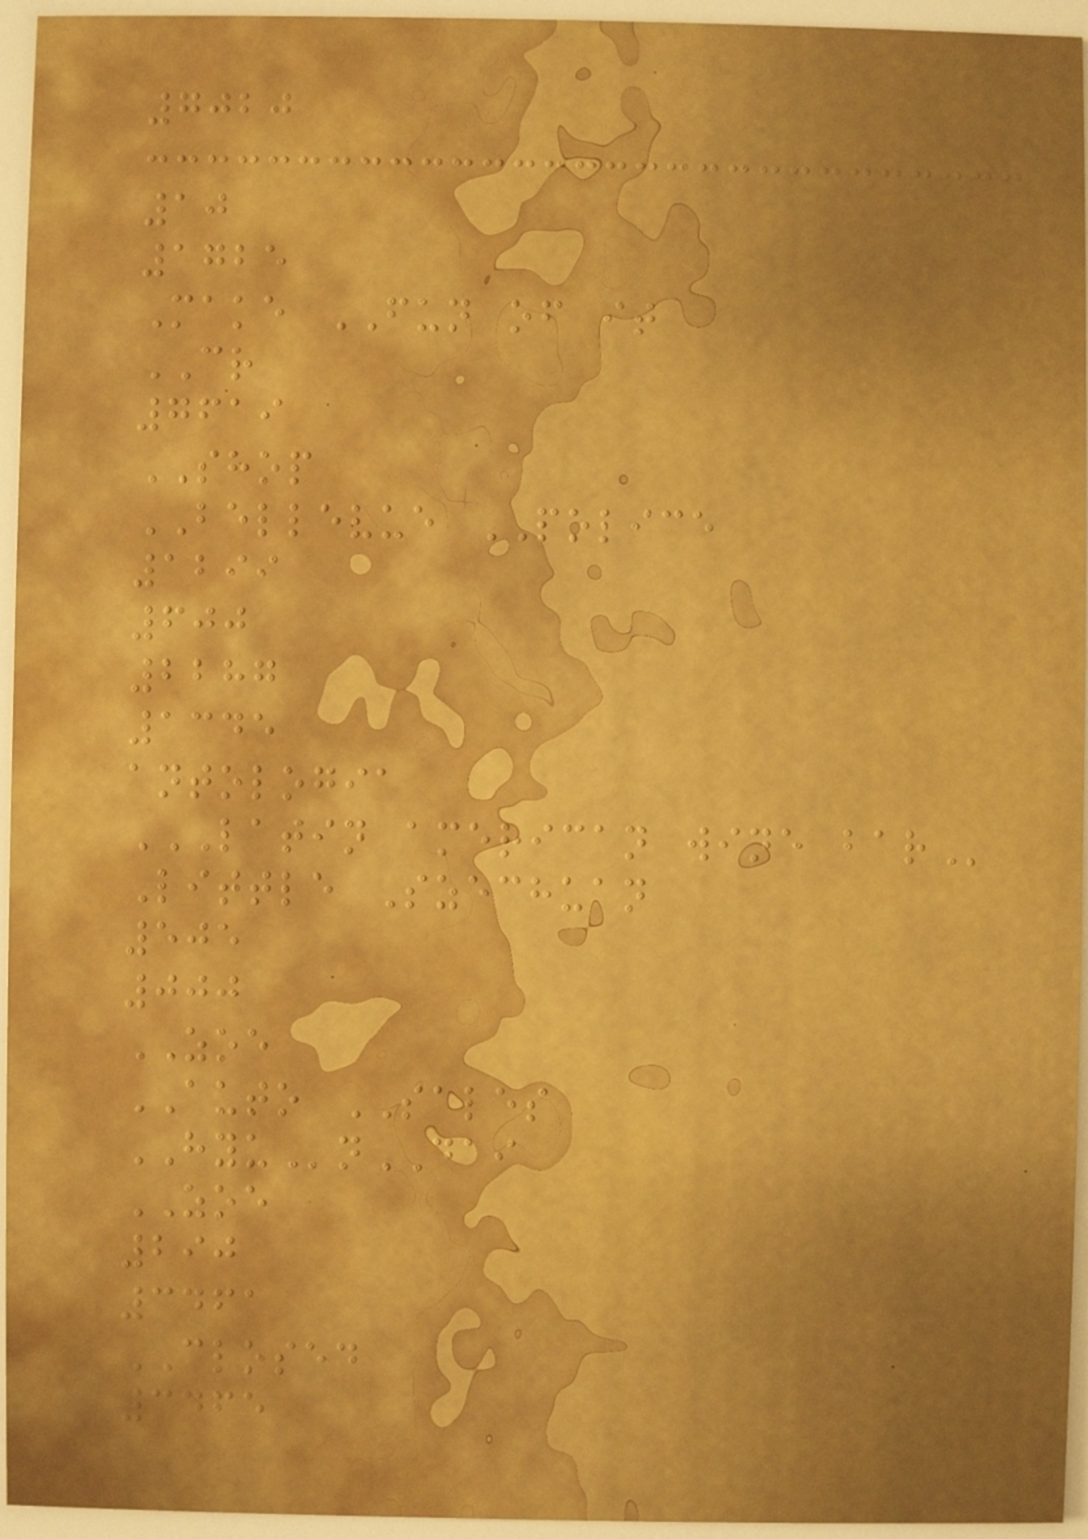7020
10
1725
Make FUN of it
CR
7619
SHOP
BELLEVUE POLICE
1299
600
2287
1345
antologia
LATIN AMERICAN WINE BAR
Little Szechuan
505
000
ZOE
AUTO SALES
HYUnDAI
ZOE
290
3461
CLOSED
3465
